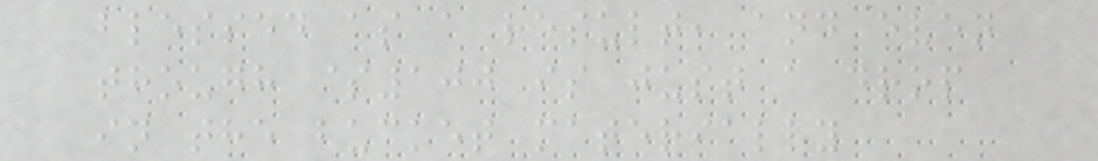blessed as a result, and even
though $100 is just a drop
in the bucket materially
